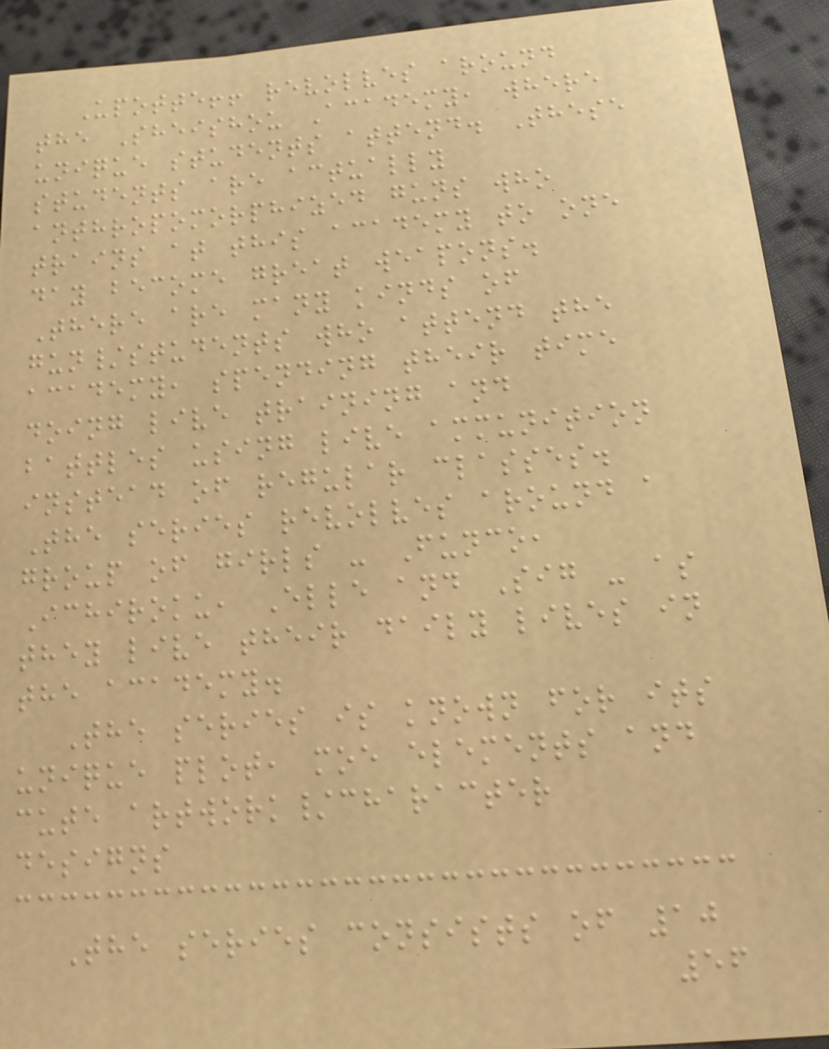Upotte!! revolves around
the Sheishou Academy, where
unique students attend. These
students are actually
anthropomorphized guns who
trains at this academy to one
day become great weapons.
There are many kinds of
gun/students who attend the
academy, spending their time
doing live training and
battles using live ammunition
instead of regular classes.
The series revolves around a
group of girls - Funco,
Ichiroku, Elle and Sig - as
they live their daily lives in
the academy.
The series is known for its
unique plot, moe elements and
cute artwork/character
designs
The series consists of 10
56
